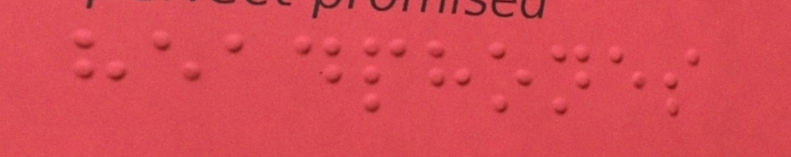headphones
